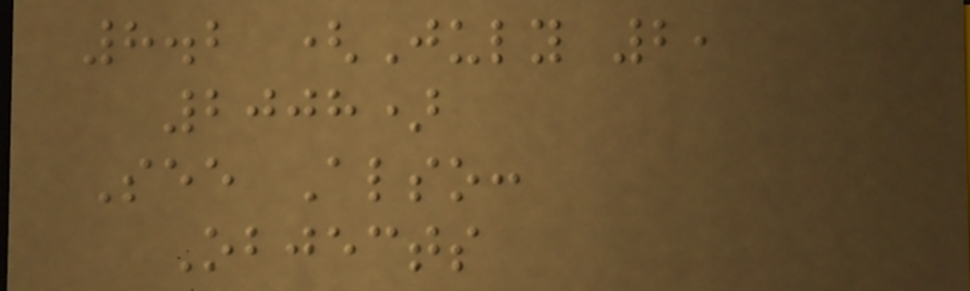8.2 (July 2,
2008)
See Also:
Objects
